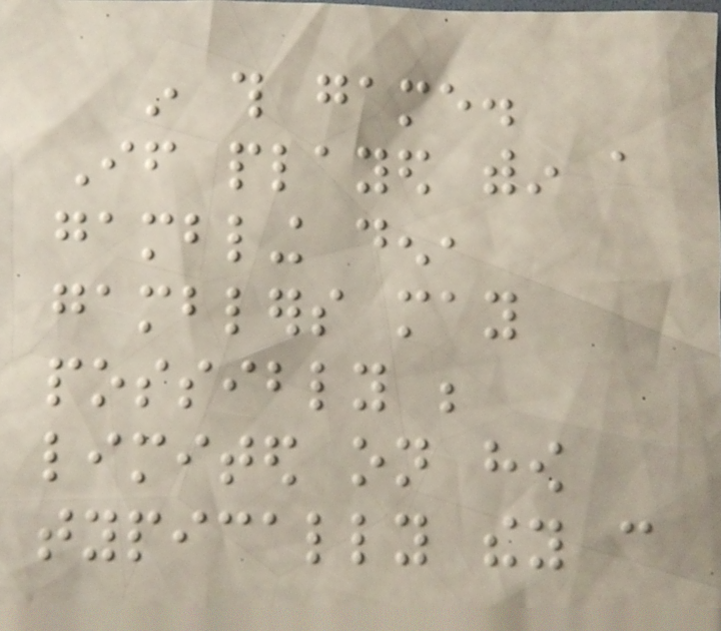in this game.
If played within a
gambling den,
gamblers may
possibly be
limited on how
typically they can
